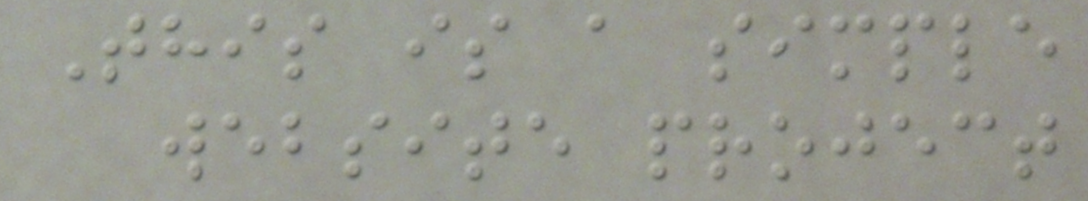This is a simple
website project
